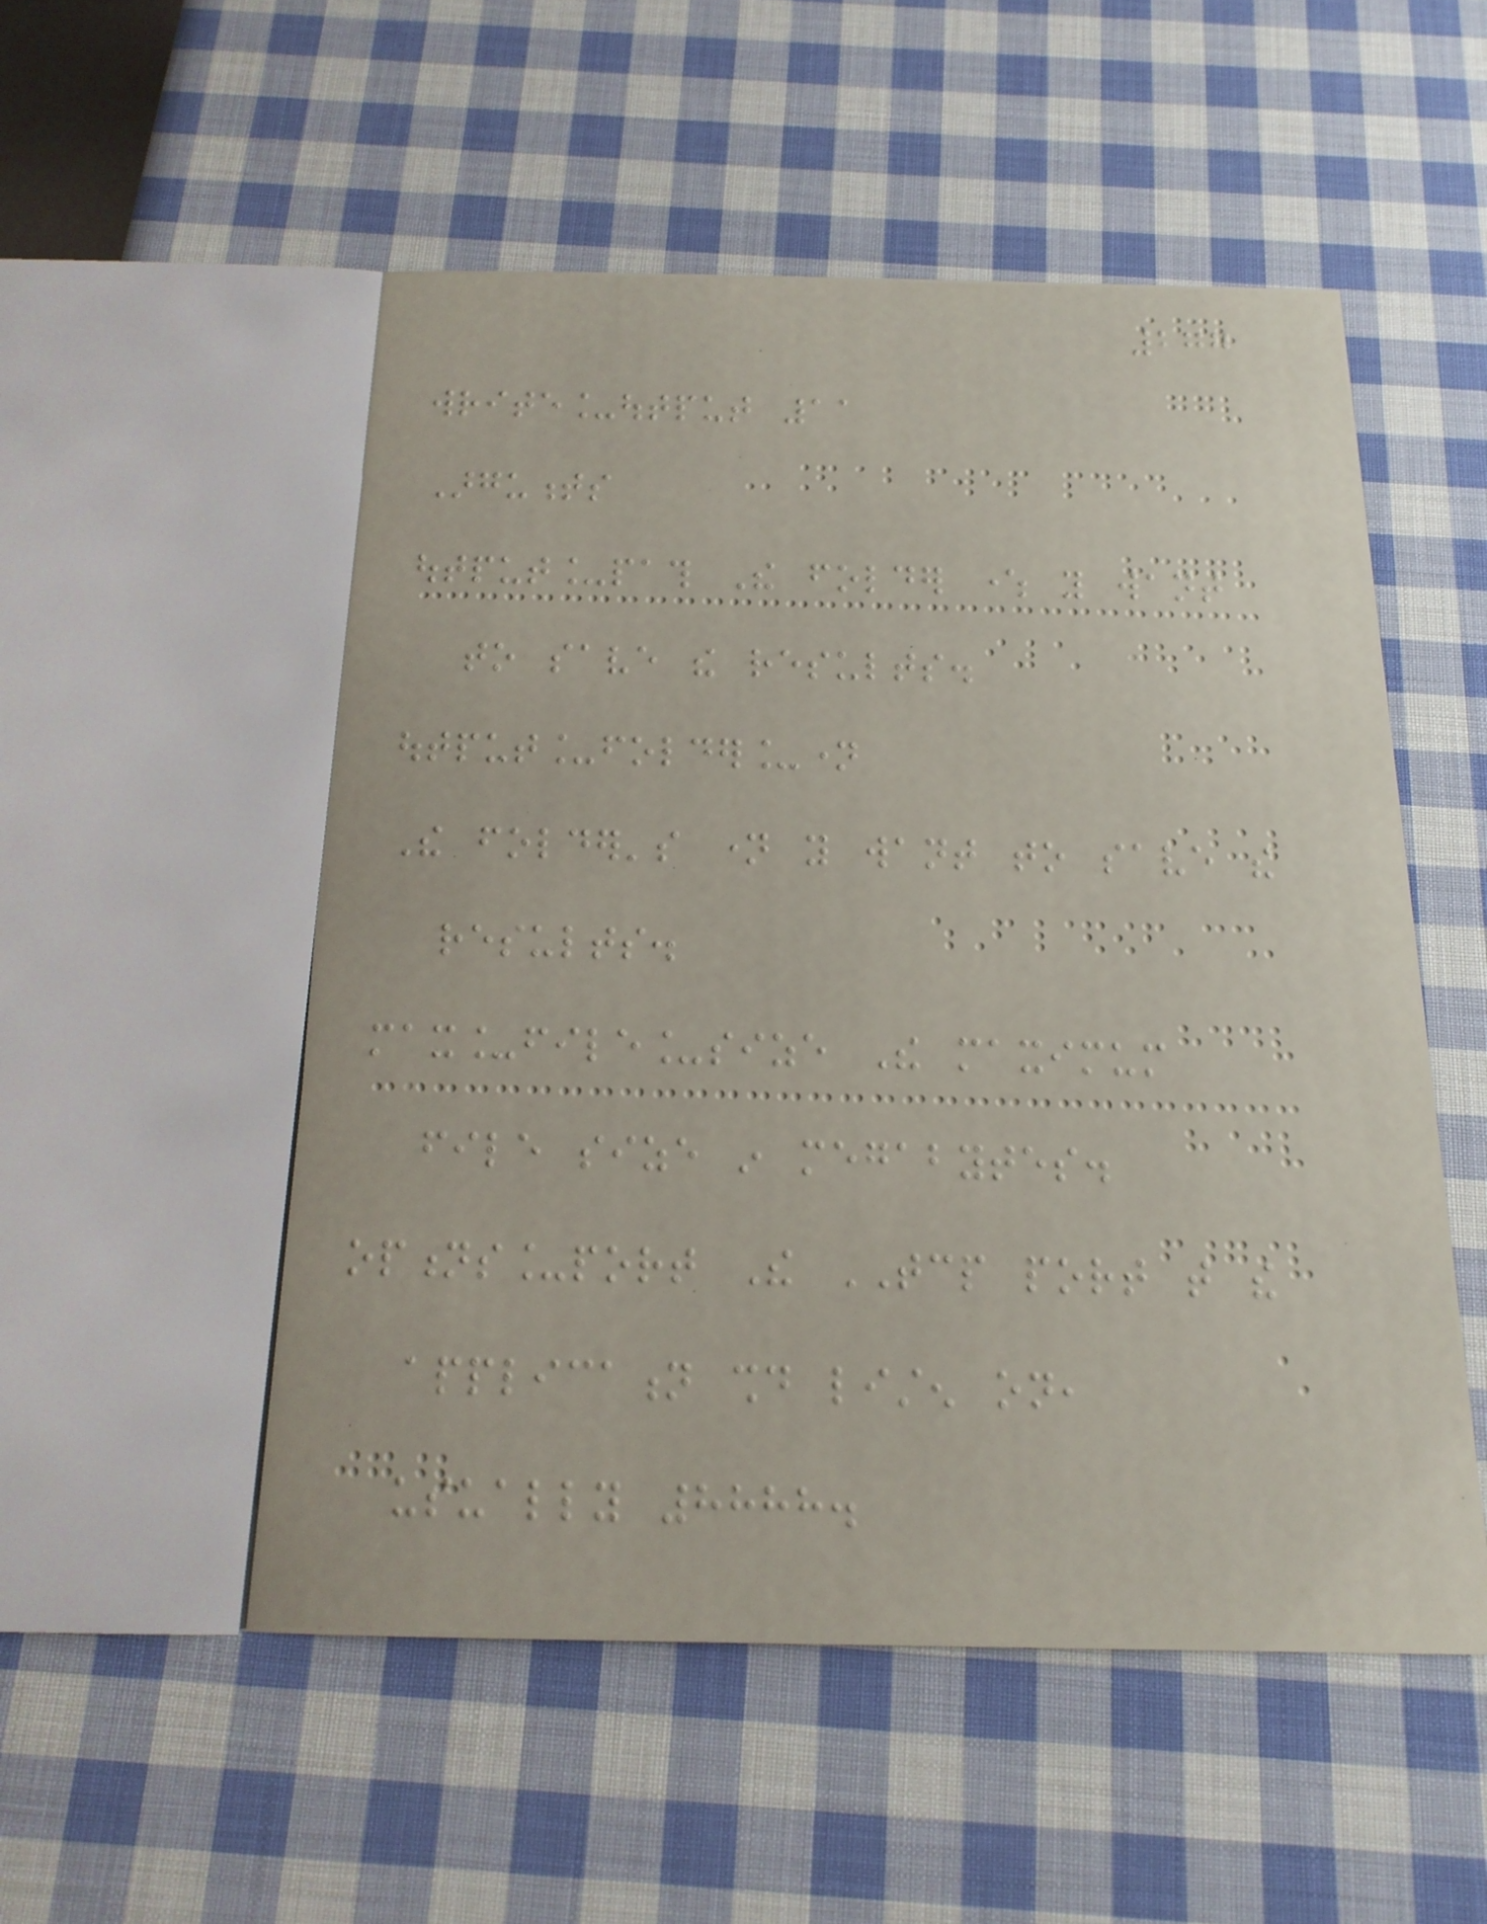277
write_output 11
Arguments
output_path The folder where you want
to save the results.
output_folder_name
The folder's name you want to save the
results.
max_file_size The maximum
file size in megabytes.
options_port The TCP port that the
application should listen on,
usually 8888.
